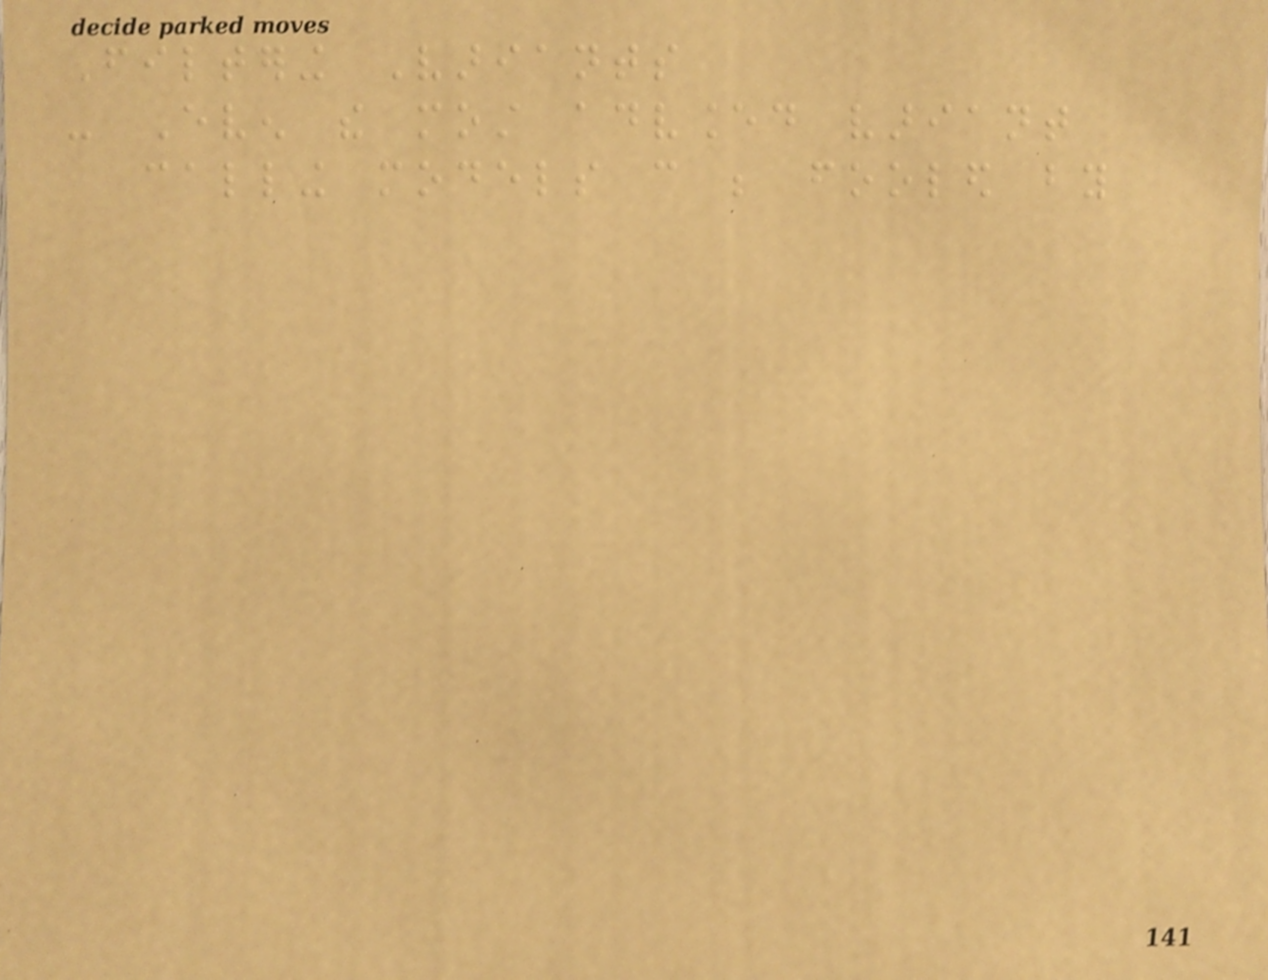Filtering Variants
- Even the most advanced variant
calling models can be fooled by
